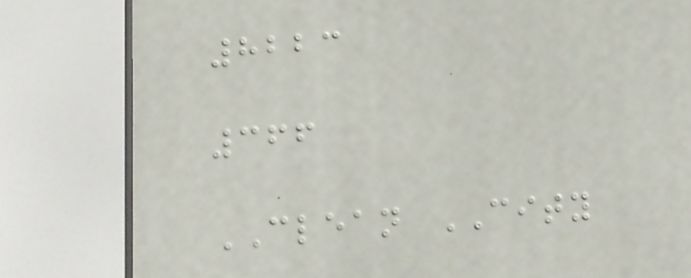8223
366
CLEAN CITY
